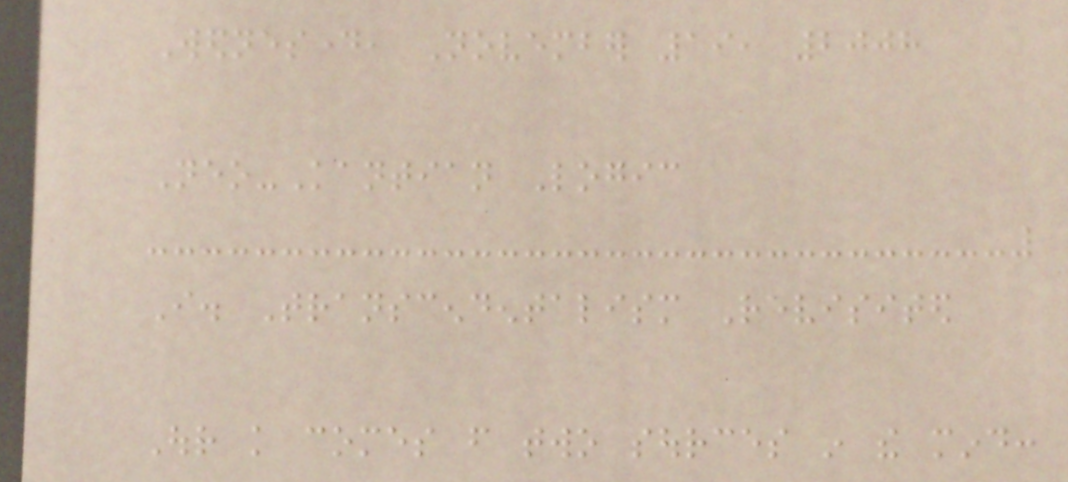Wednesday, November 19, 2008
Neo-Kantian Logic
I. Transcendentalism Revisited
Our knowledge comes from two sources in the mind:
